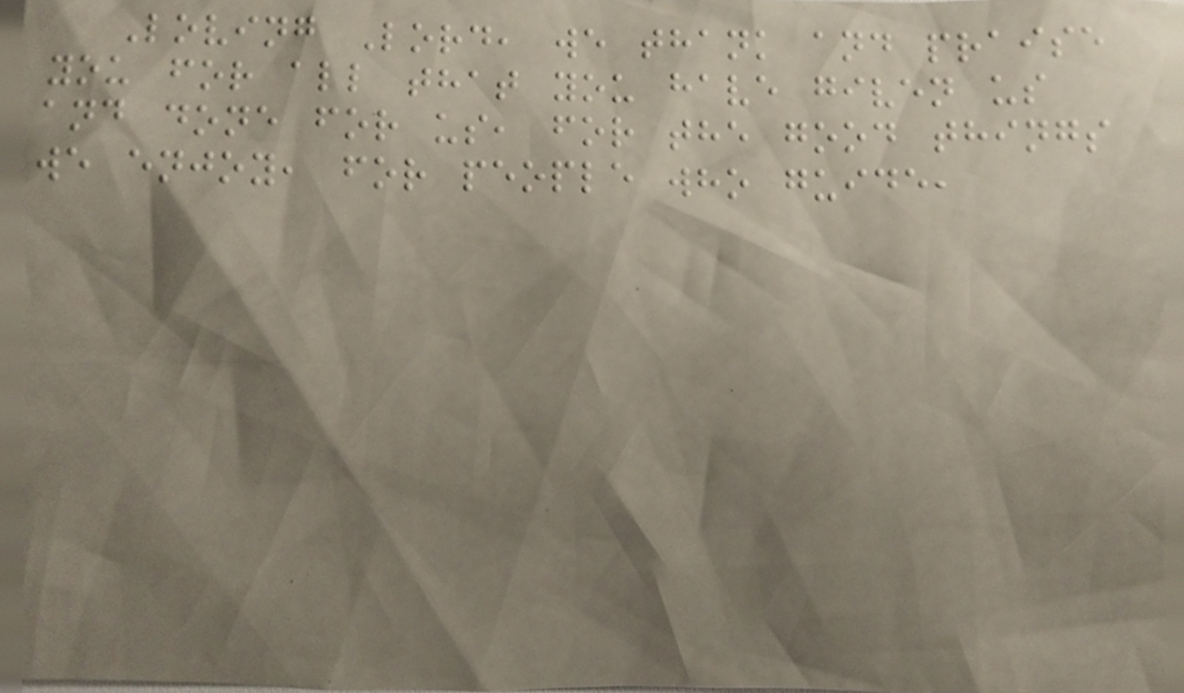Loving Lord, we thank and praise
you for all that you have given us
and done for us, for the good things
we enjoy, for people who guide,
